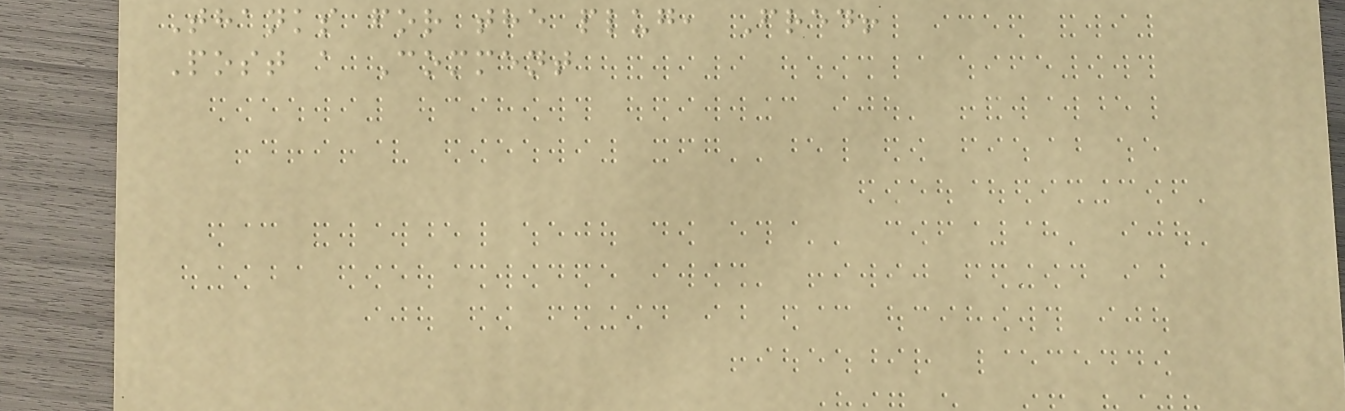Thanks for the plug, Fred!
Post a Comment
